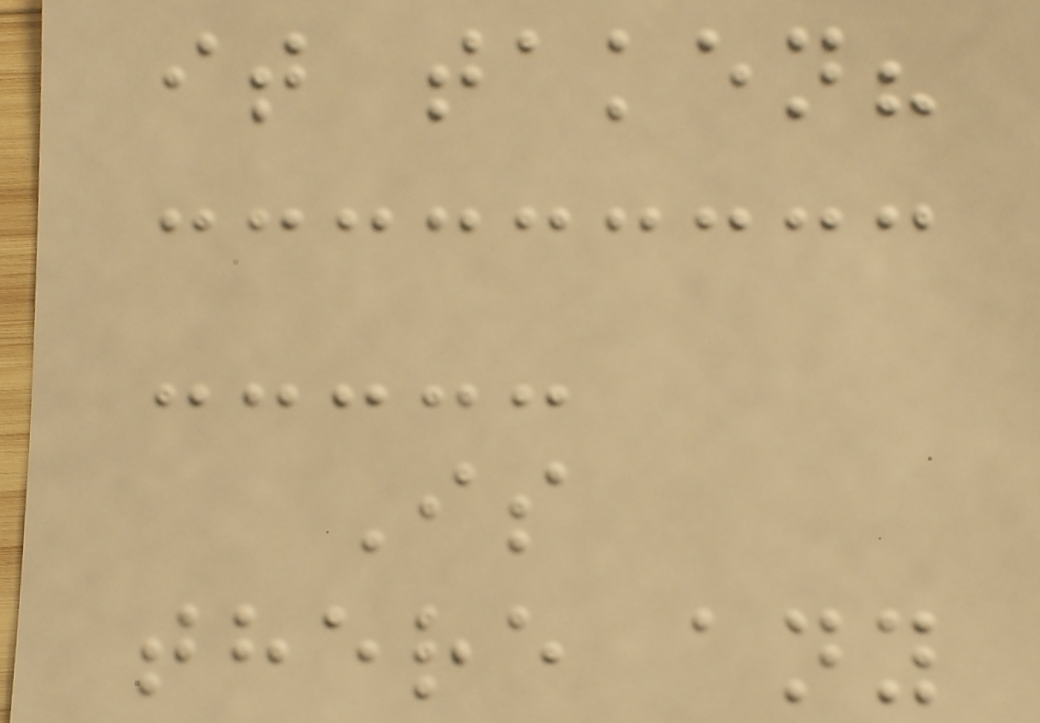it taken?
Is
there any
